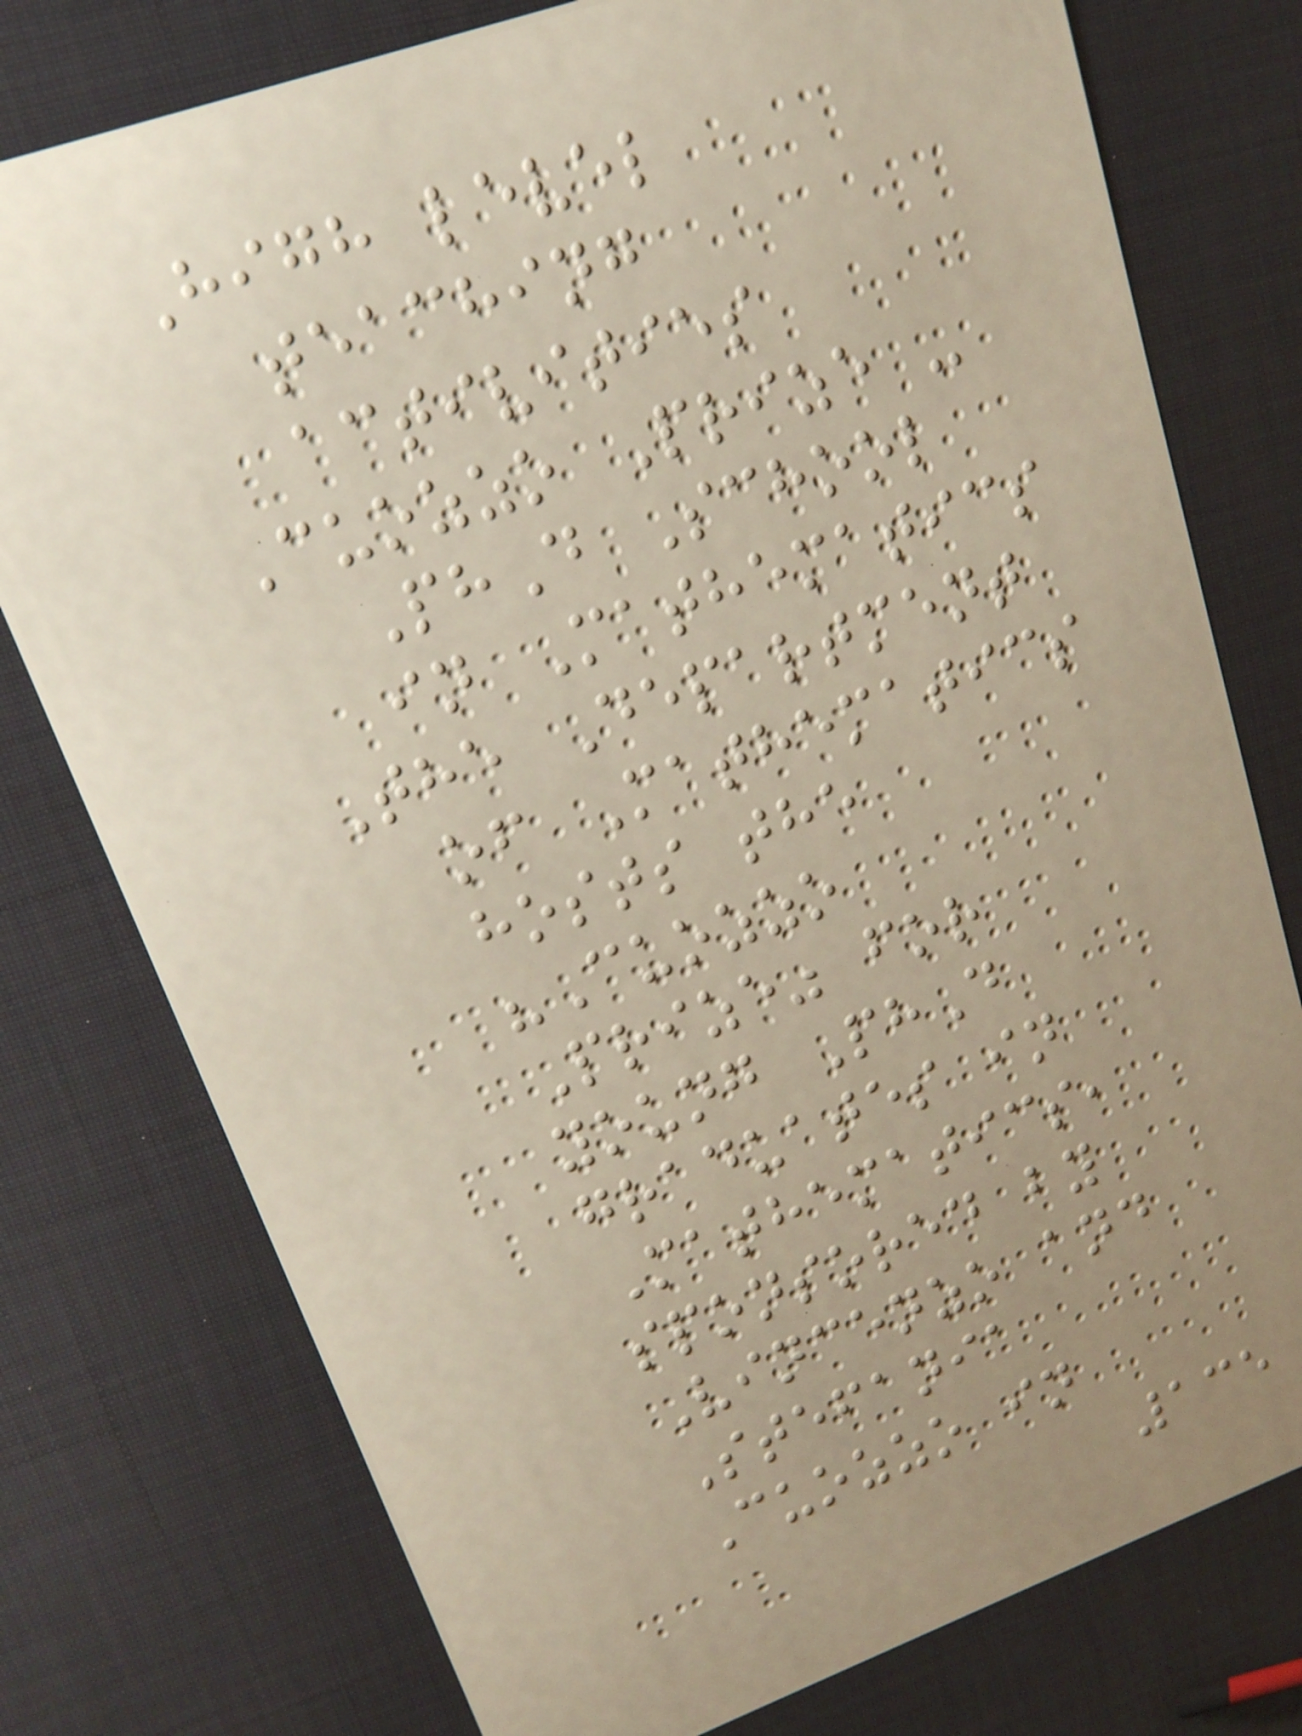High level
teaching
activities
Cuozzo Prize -
PhD School
in Mathematics
The Department
of Mathematics
hosts the
"Cuozzo
Prize" for
young PhD
graduates in
Mathematics,
sponsored by
Vincenzo and
Stefania
Cuozzo in
135
